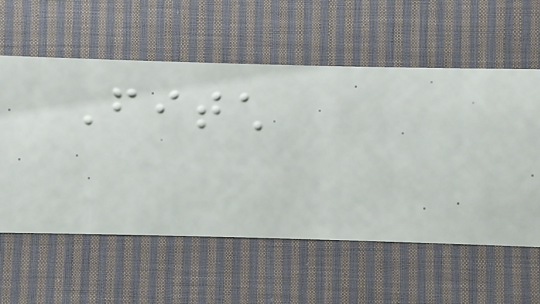Fitch
